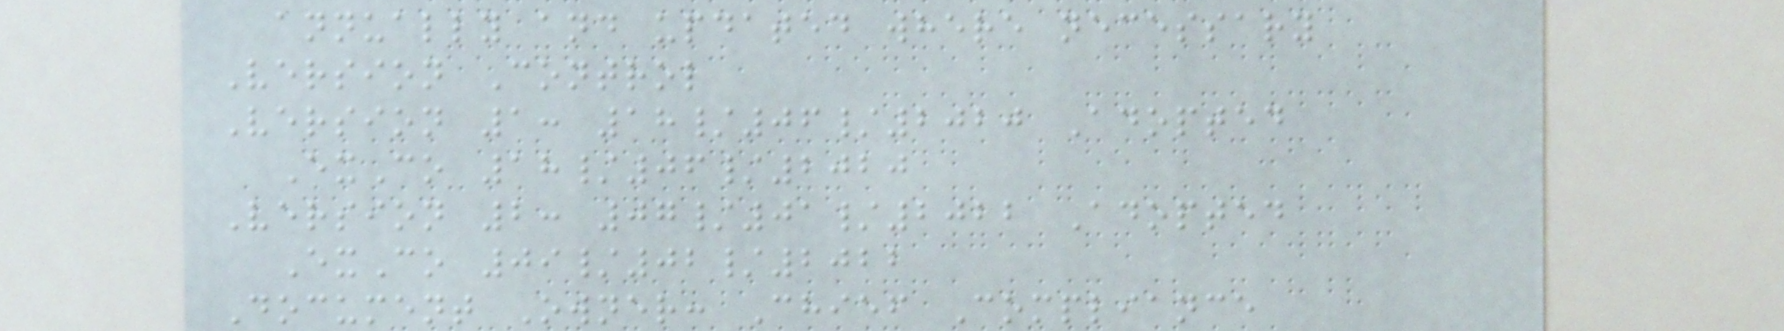annually and updated where necessary
Version Control
Version 1: 18/06/2020 Adopted
ExCo 18/06/2020
Version 2: 07/01/2022 Adopted
ExCo 09/02/2022
Document Owner: Chief Compliance
